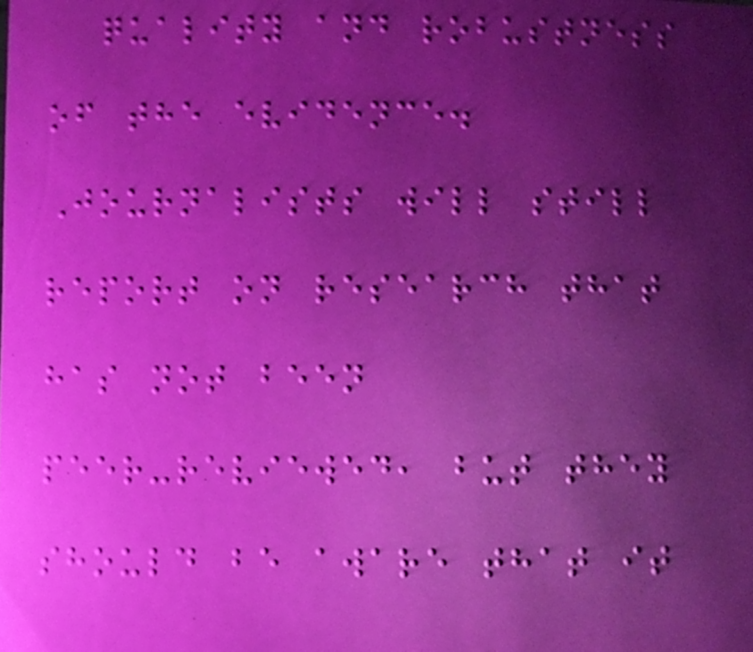quality and robustness
of the evidence.
Journalists will still
report on research that
has not been
peer-reviewed, but they
should be aware that it
